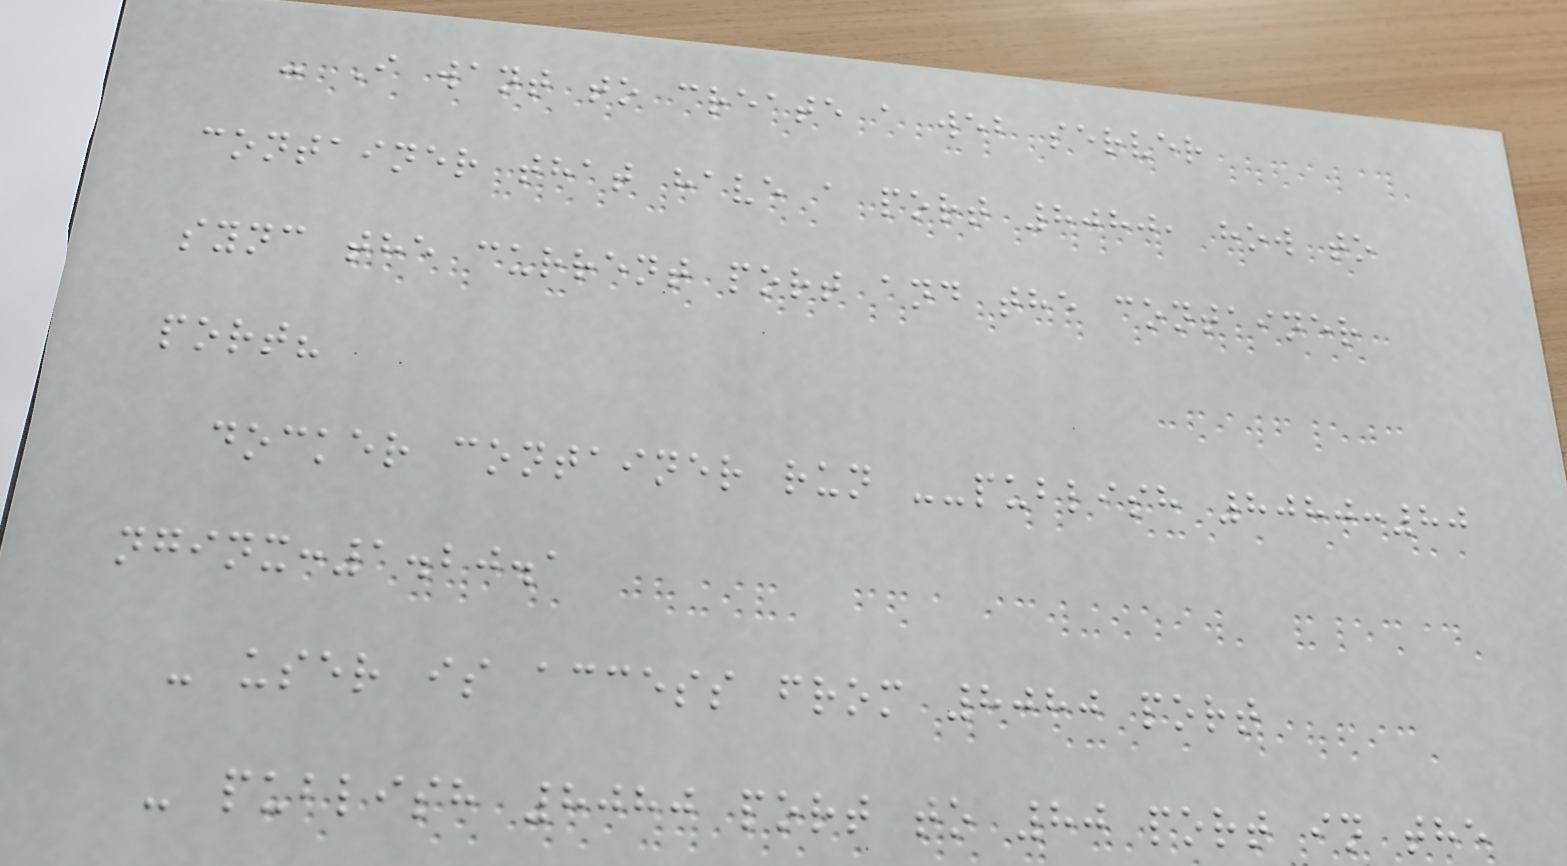- I want to create a web server
container that have a port 8080, how to
sync the current port and the container
port?
docker container run --publish 8080:80
nginx:1.20.1
- user is access from 8080 port
- publish 8080 port to 80 port in the
